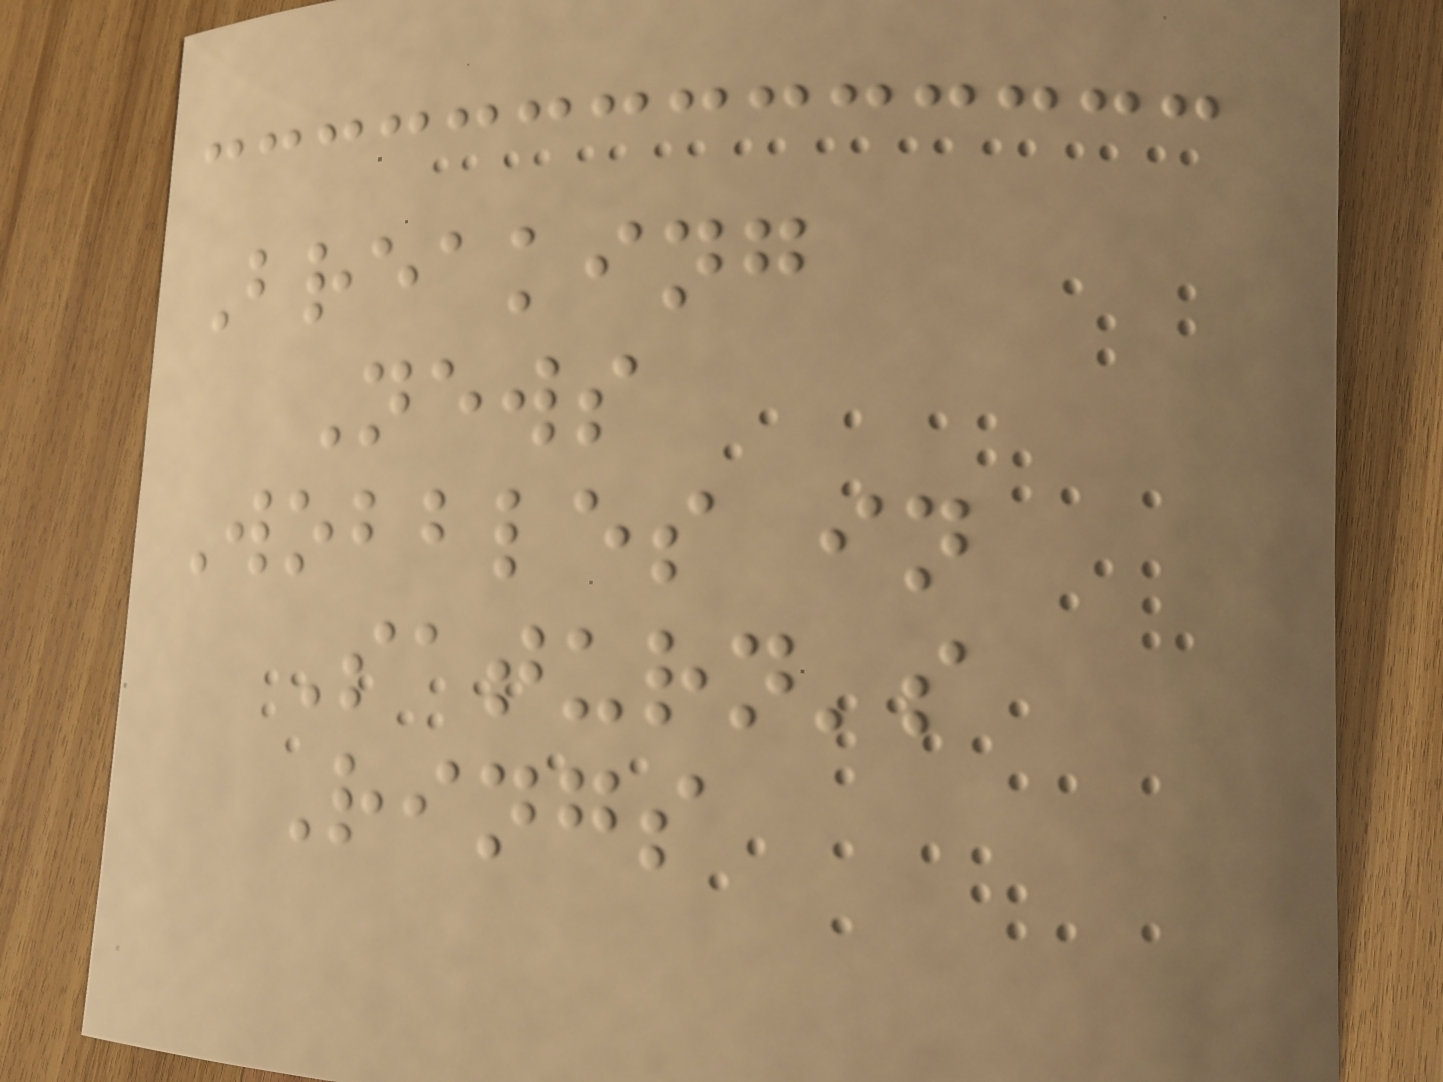Breaking
News
Wobbles in
Saturn's
Rings
